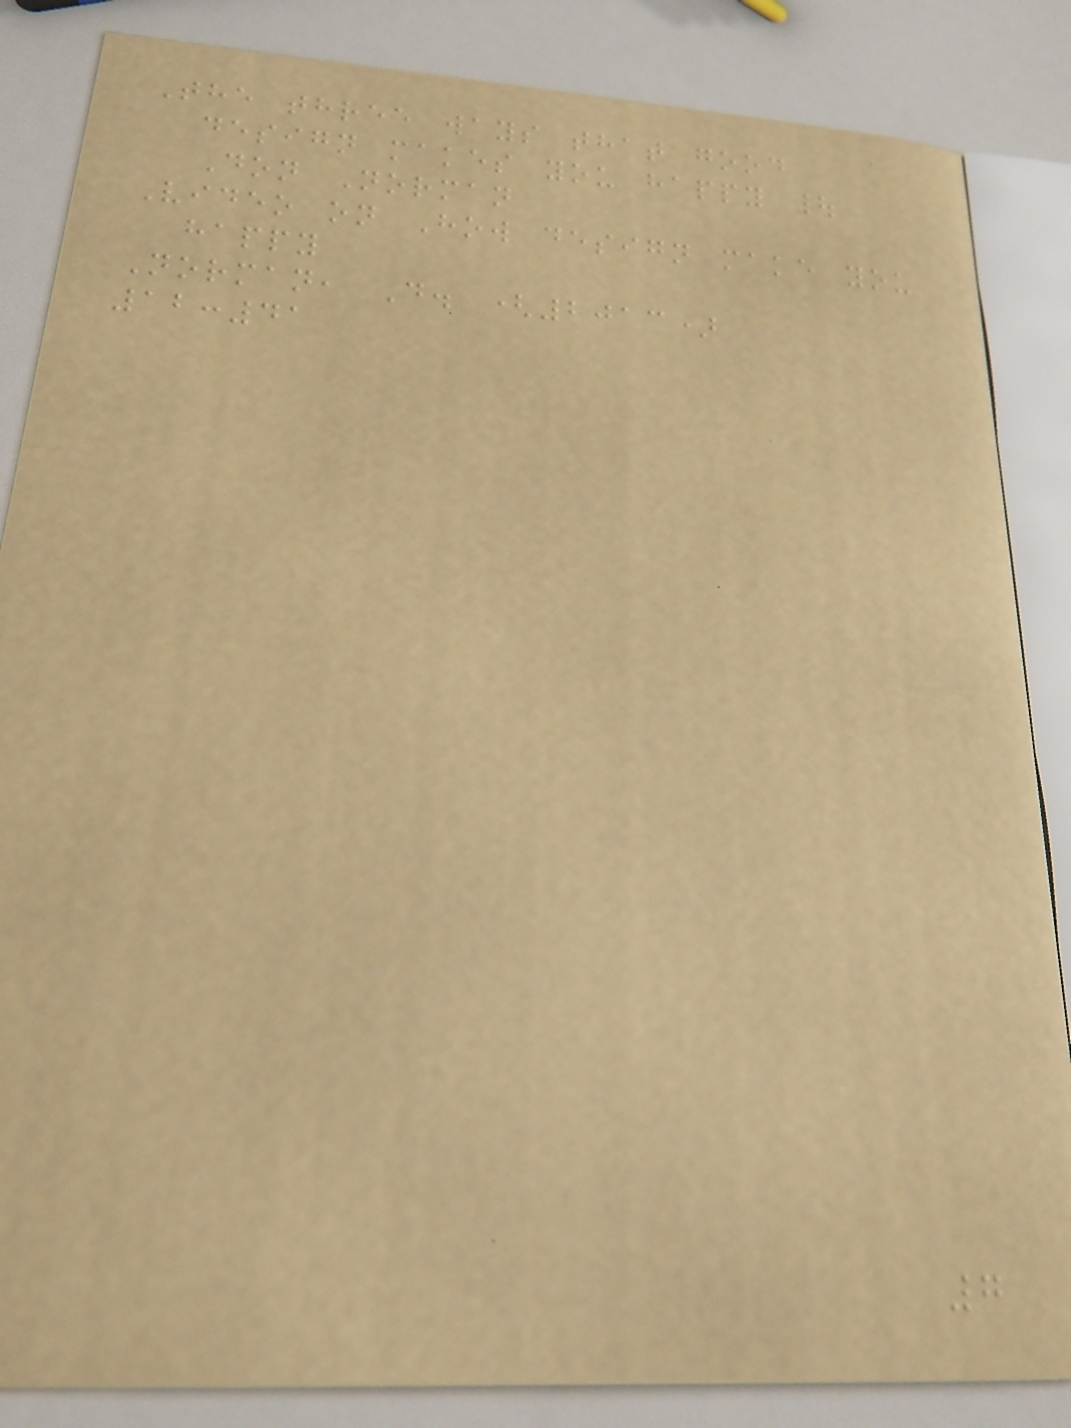The three ways that good
design makes you happy |
Don Norman
Video on How design make you
happy
Norman, D. (2013)
12:41
7
